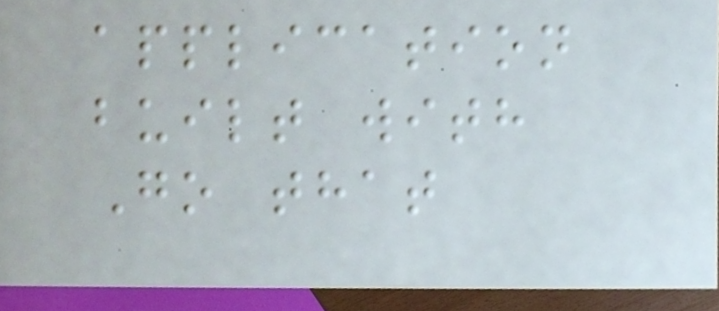application
built with
Go that
